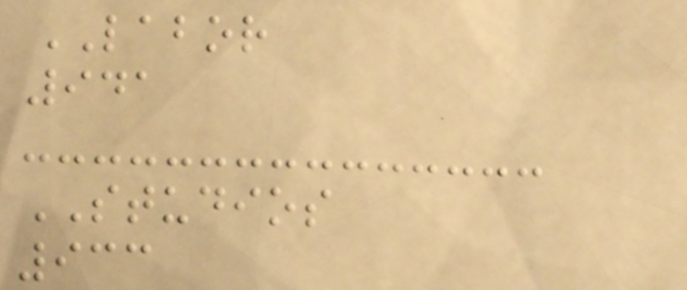LABOR
941
STUDIOS
933
